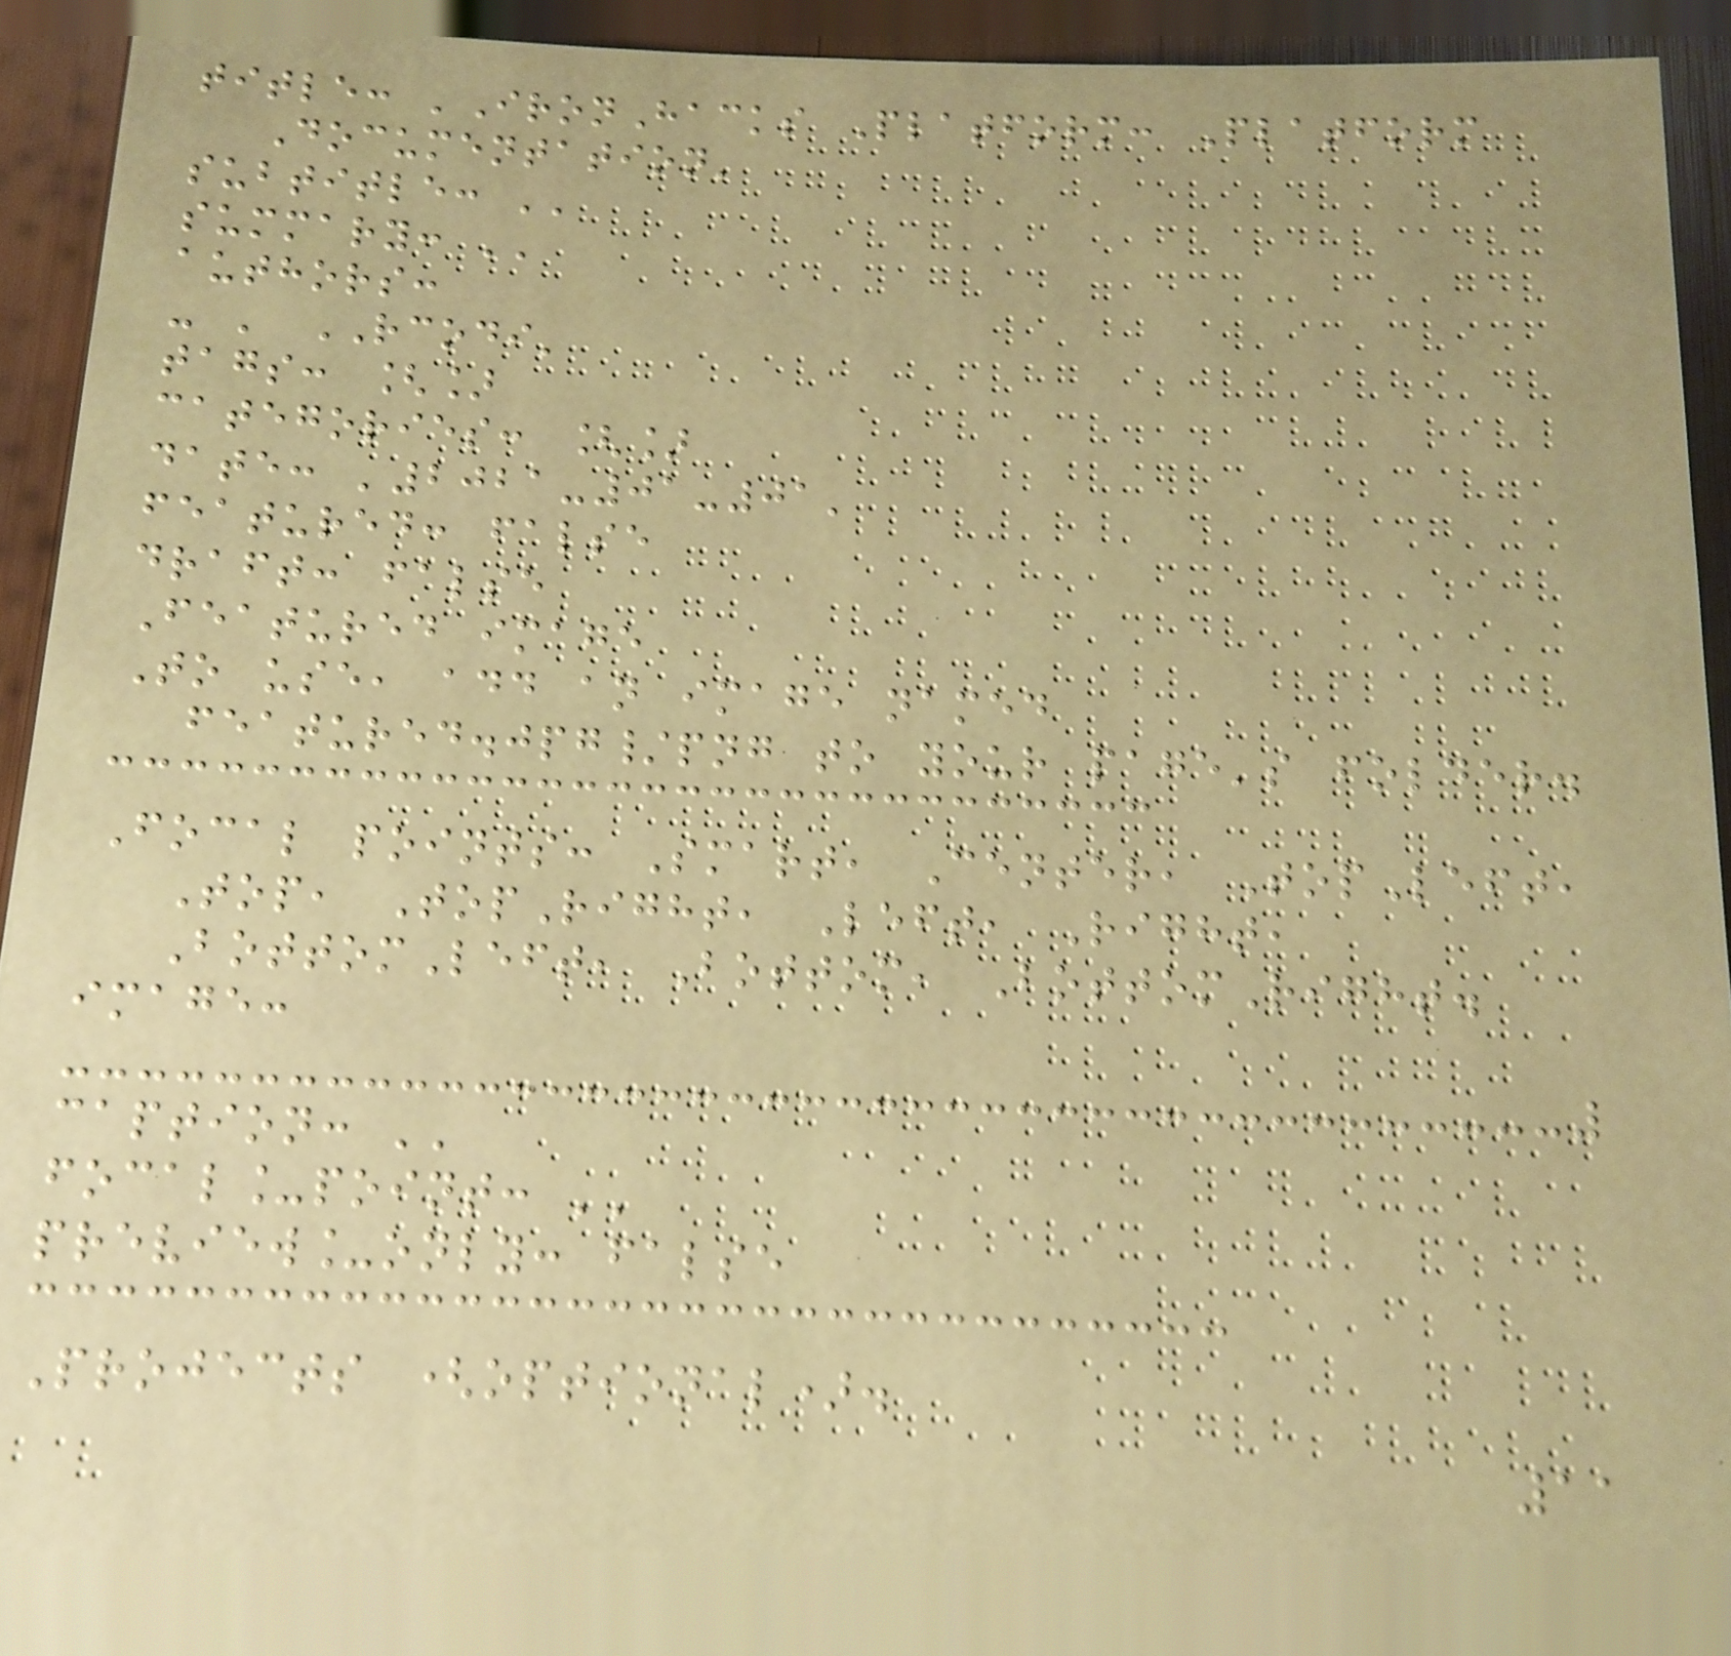title: 'IronHacks Platform: Platform
Documentation'
subtitle: ''
summary: ''
authors:
- ' RCODI'
tags: []
categories: []
date: '2021-01-01'
featured: false
draft: false
Featured image
To use, add an image named
featured.jpg/png to your page's folder.
Focal points: Smart, Center, TopLeft,
Top, TopRight, Left, Right,
BottomLeft, Bottom, BottomRight.
image:
caption: ''
focal_point: ''
preview_only: false
Projects (optional).
11
